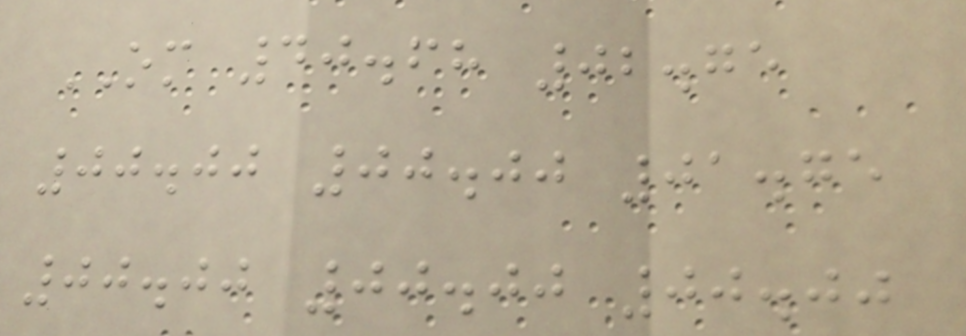OM 40.68 02.75
00.00 00.00 01.75
00.00 00.00 00.00
